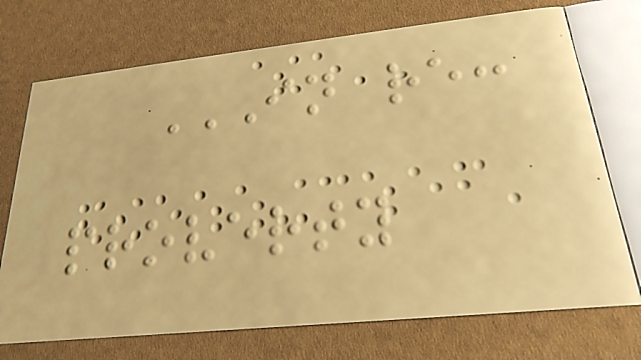IN RE:
PROVERTY
